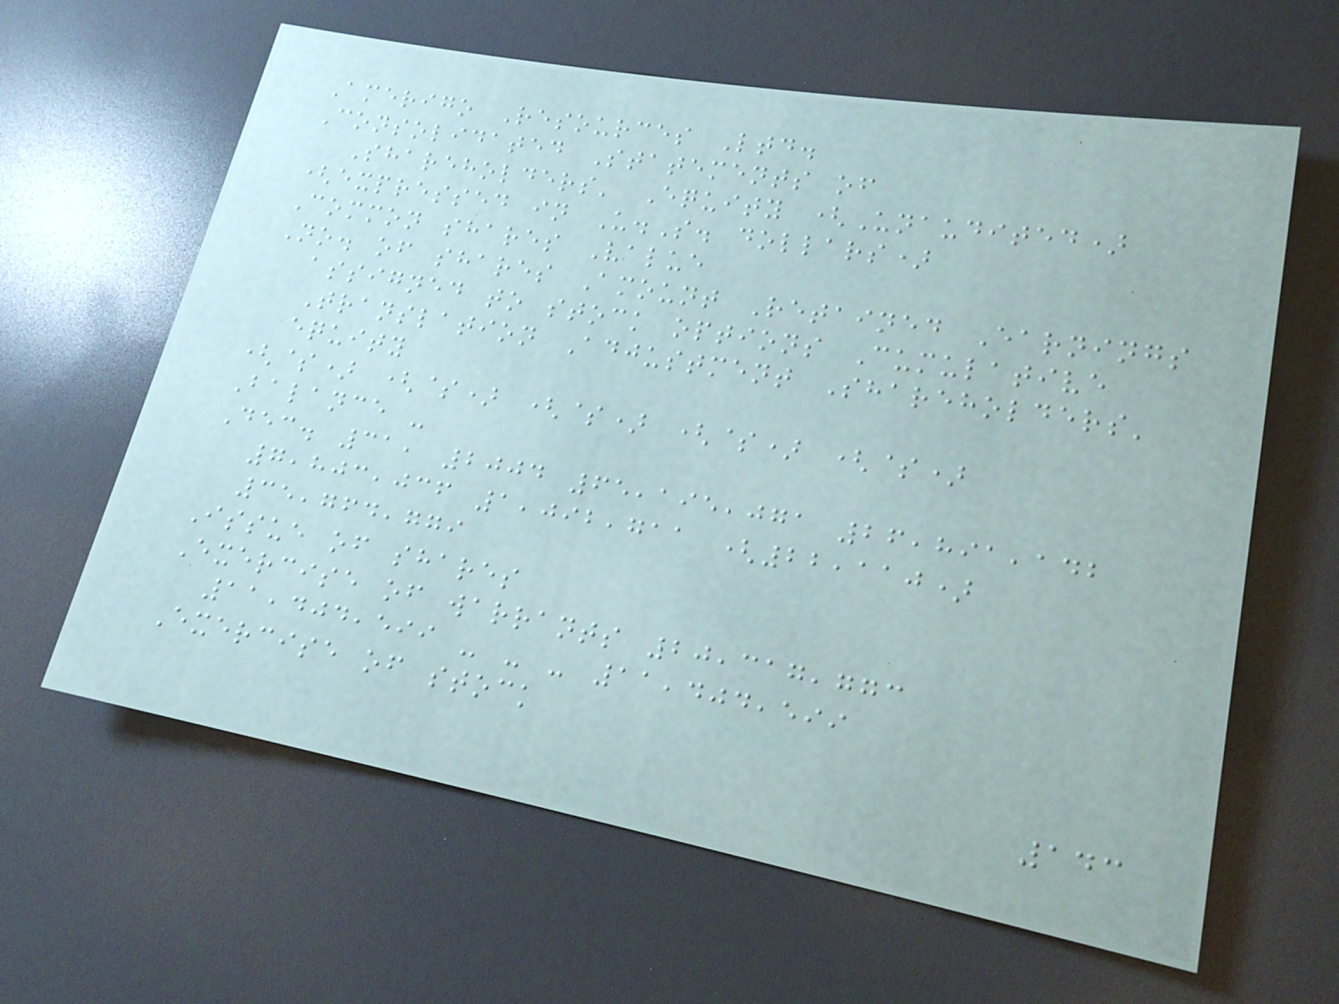Amerigo Resources Ltd.
Consolidated Statements of
Shareholders' Equity (Unaudited)
(expressed in U.S. dollars)
Common shares Value
No. of shares Amount Retained Earnings
assigned to stock options Cumulative
Translation Adjustment Shareholders'
equity
($) ($) ($) ($) ($)
Balance -
Dec. 31, 2004 65,195,071 26,891,142
7,803,036 1,092,711 (22,110)
35,764,779
Issue of shares
Exercise of warrants 20,317,773
11,404,599 - - - 11,404,599
Exercise of stock
143
